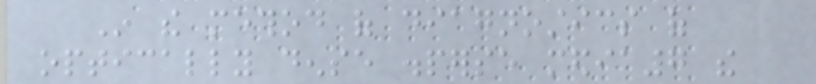In the method of diagnostics of
optically dense disperse media7 the
